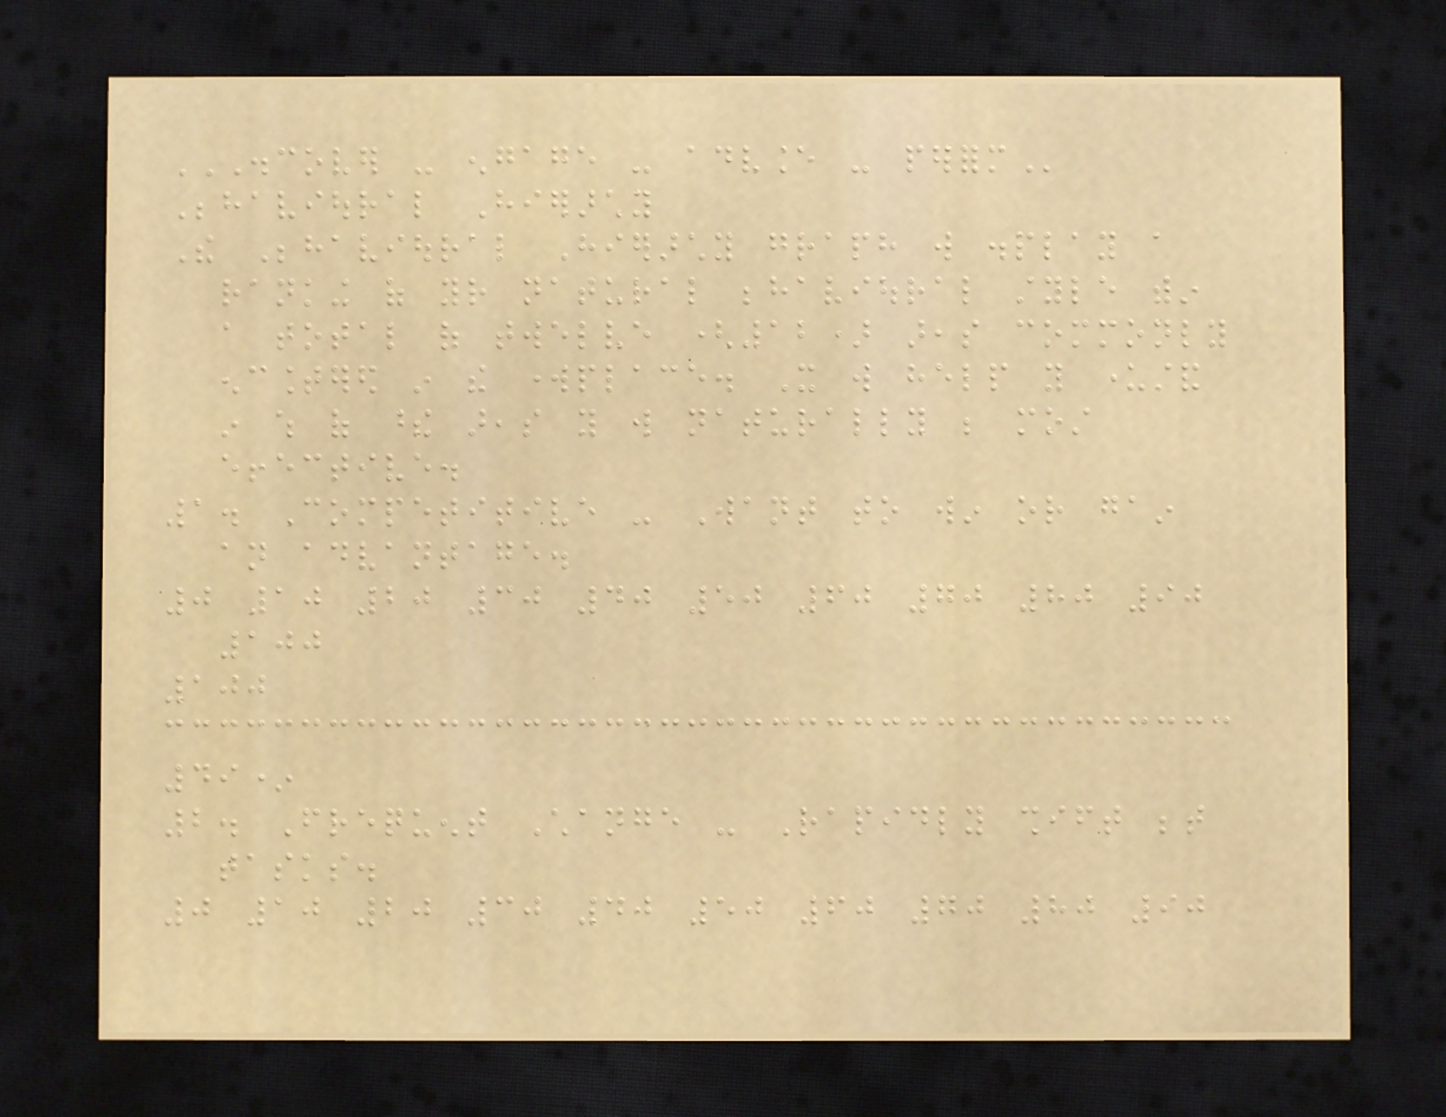DISCOVER - ENGAGE - ADVANCE - PERFORM
Behavioural Hierarchy
The Behavioural Hierarchy graph will display a
ranking of your natural behavioural style within
a total of twelve (12) areas commonly
encountered in the workplace. It will help you understand
in which of these areas you will naturally be most
effective.
1. Competitive - Want to win or gain
an advantage.
0 10 20 30 40 50 60 70 80 90
100
100
49*
2. Frequent Change - Rapidly shift between
tasks.
0 10 20 30 40 50 60 70 80 90
